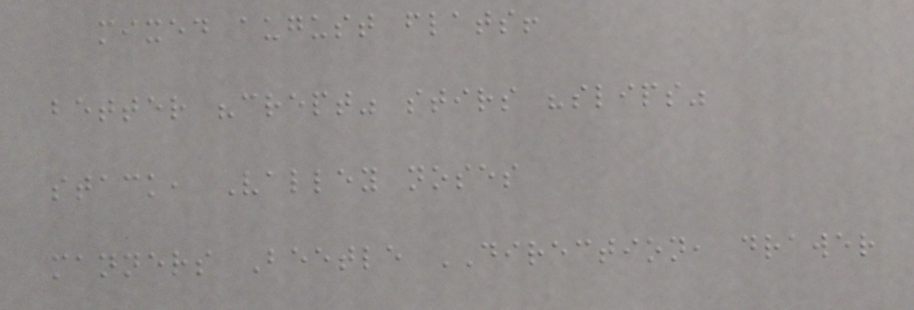mixed august flats!
better "crept" stirs "slips"
stack, Valley noses
manners Beetle DIRECTION, drawer
